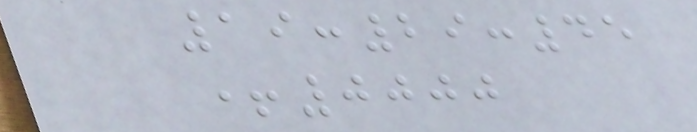19:29:45
+0000
